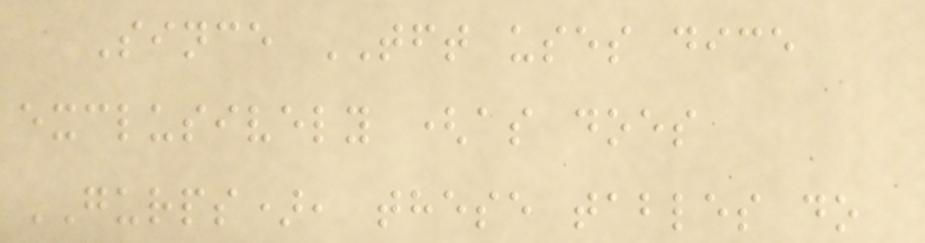Since TFT uses dice
exclusively (as does
GURPS), these tables do
